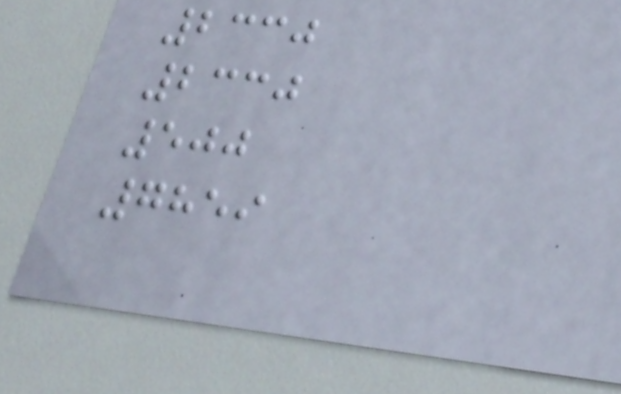2330
2330
500
7859
